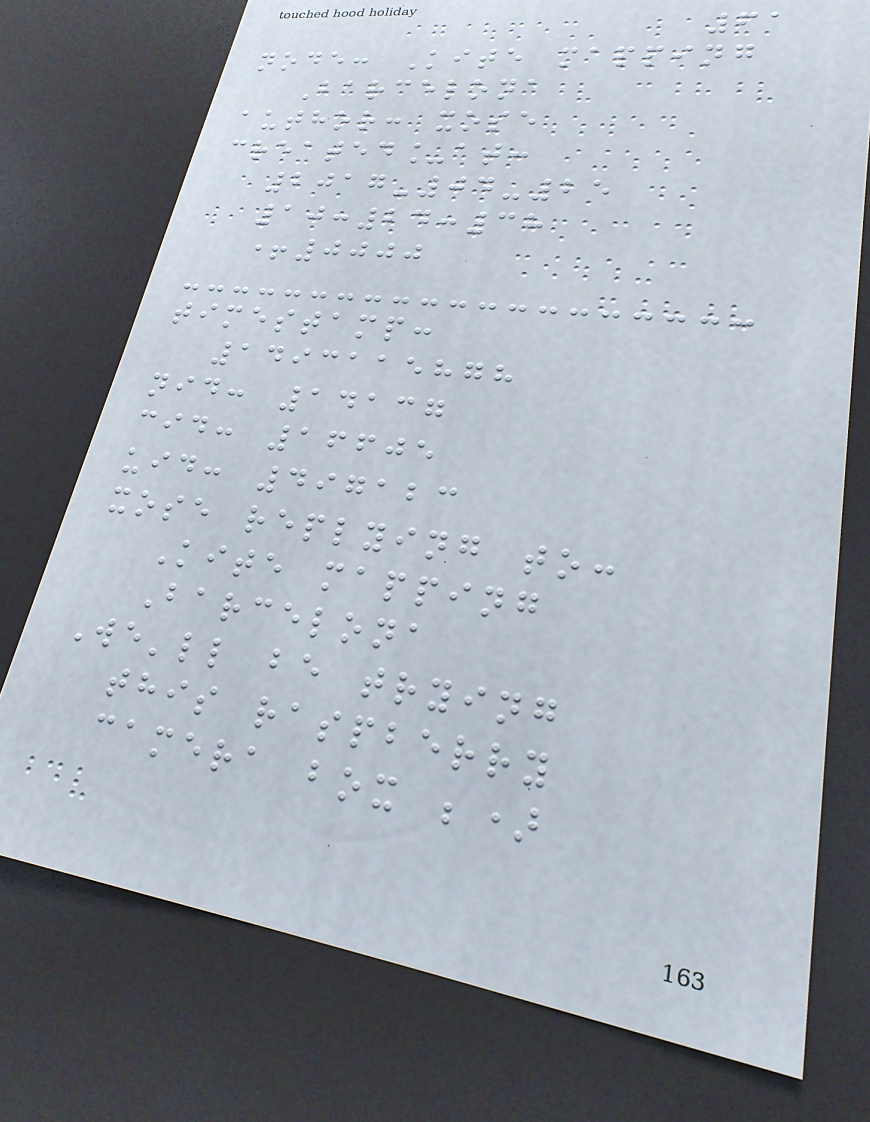61
node: Kite mapping
Barcelona
author: xose
created_at:
2017-04-25
10:24:38
+0000
timestamp:
1493115878
nid: 14137
cid: 16605
uid: 497123
xose replying to:
Kite mapping
Barcelona
We'll be trying
this raspberry
camera box ;)
